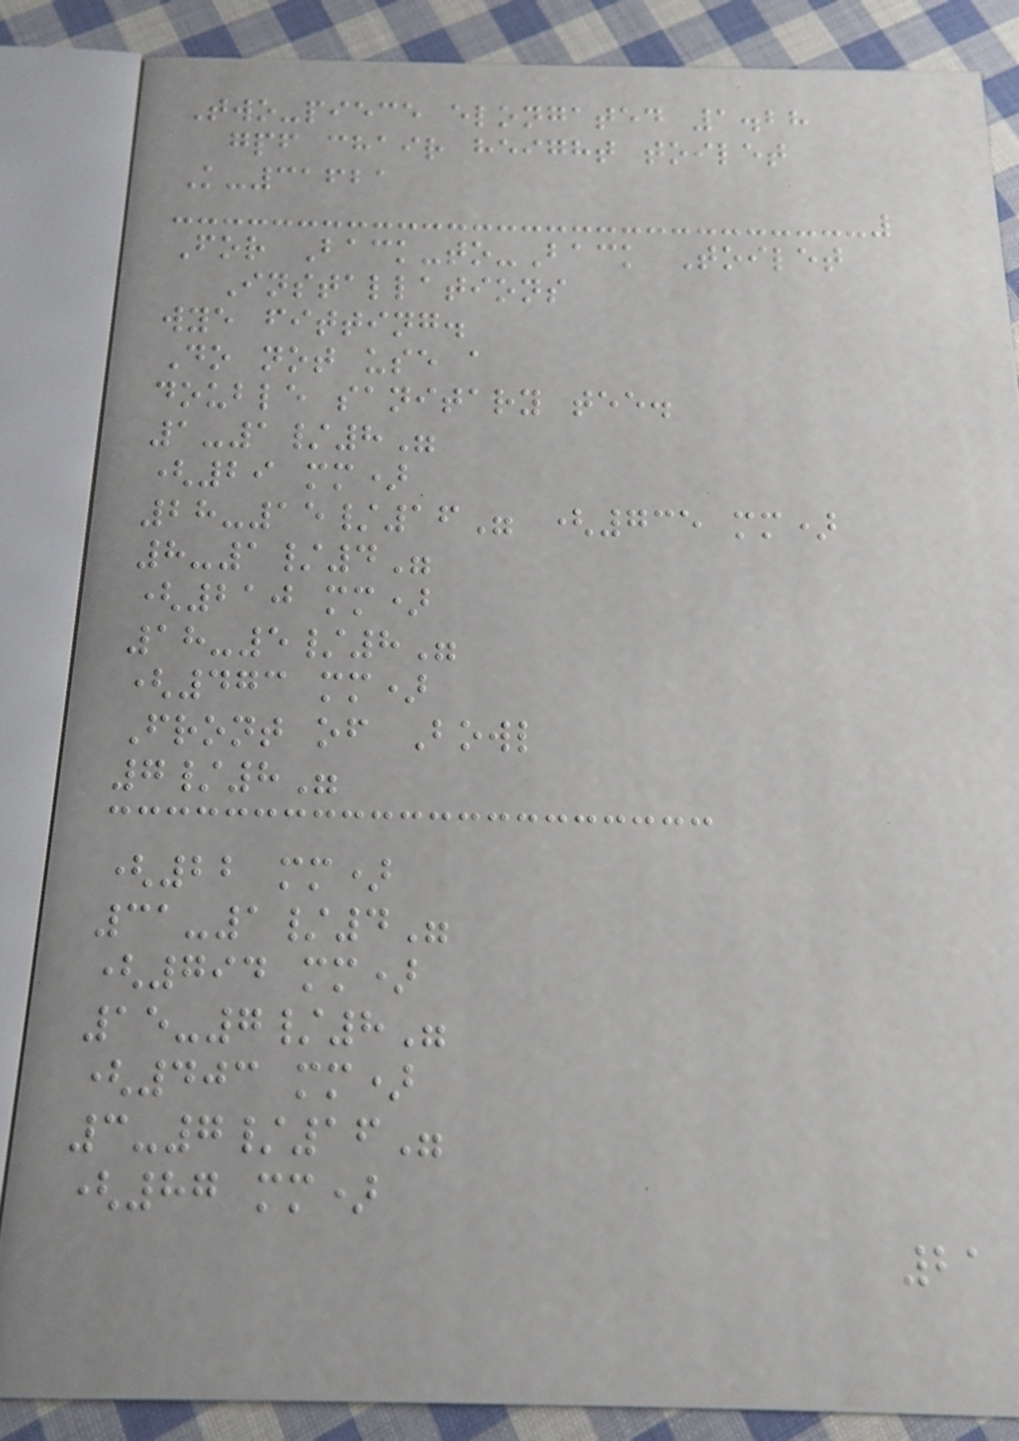Two-piece elongated 1.28
gpf chair height toilet
K-31621
For Back-to-Back Toilet
Installations
wye fitting.
Do not use a
double sanitary tee.
1-1/8"
(29 mm)
28-15/16" (735 mm)
8-1/4"
(210 mm)
18-5/8"
(473 mm)
Front of Bowl
7/8"
(22 mm)
31-1/4"
(794 mm)
15-7/8"
(403 mm)
3-7/16"
(87 mm)
21
